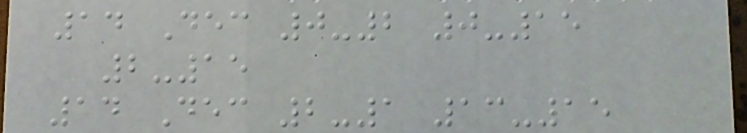14 Dec 0-2 0-15
2-15
14 Dec 2-1 13-15
